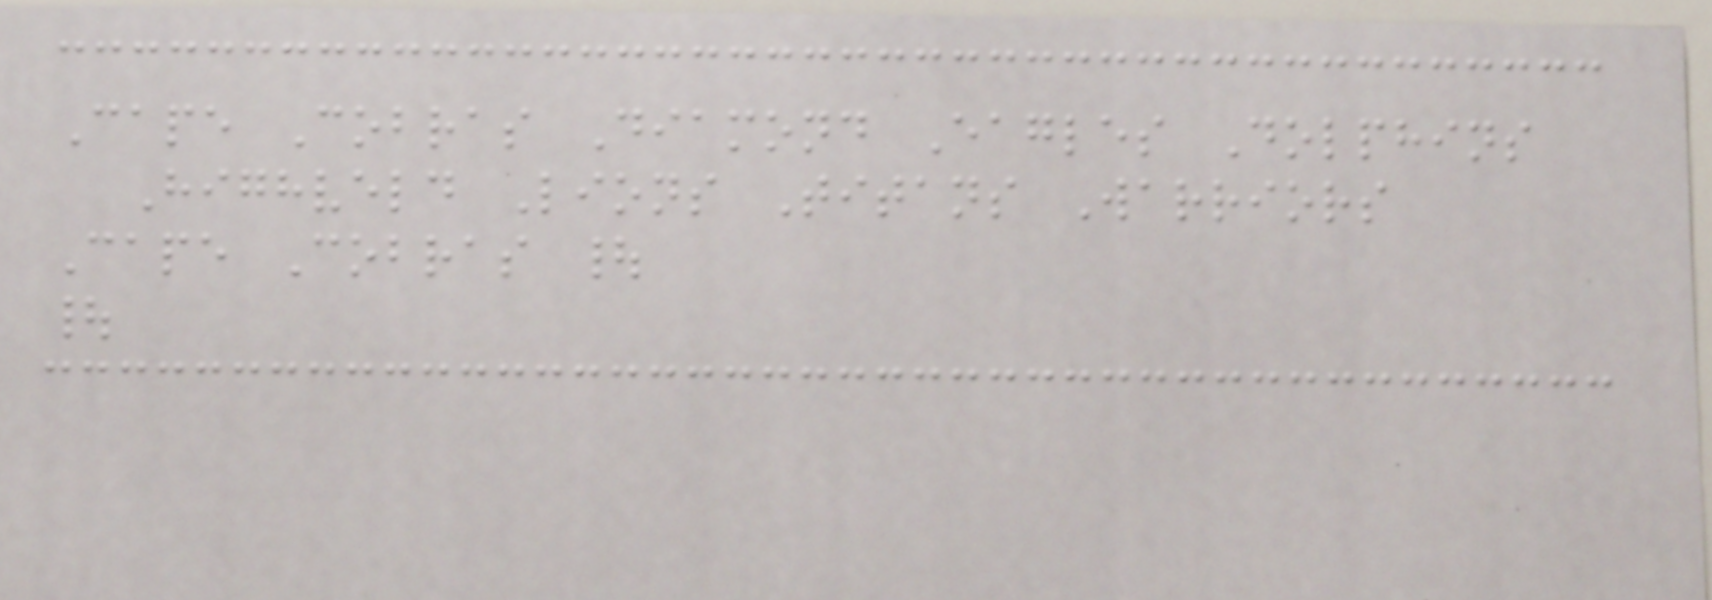Cape Cobras Diamond Eagles Dolphins
Highveld Lions Titans Warriors
Cape Cobras |
|
